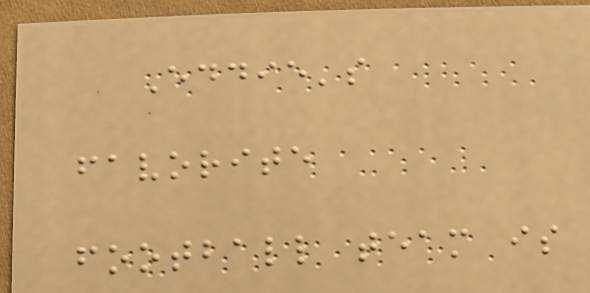Eddie's
favorite
football team is
